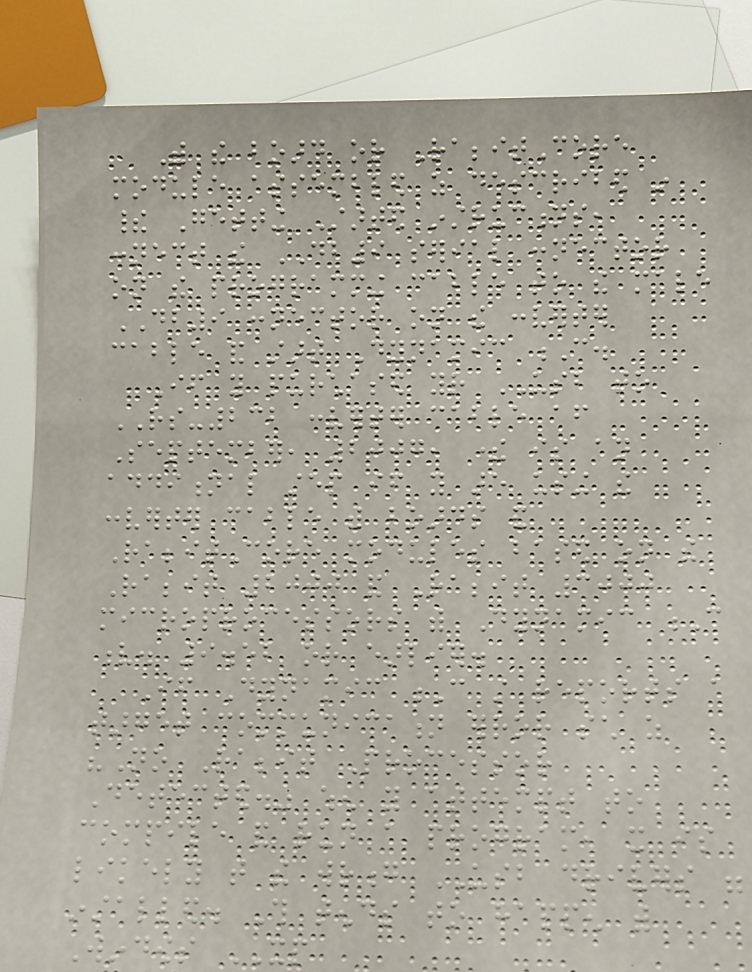With the board or RabbitCore
module assembled as described in
their Getting Started instructions,
connect the DB9 serial connector
on the programming cable to the male
DB9 connector on the converter
cable and start Dynamic C.
If you purchased your USB to
RS-232 converter cable after
September, 2007, there is an
additional step if you are using the
converter cable with boards and
RabbitCore modules based on the
Rabbit 2000 and Rabbit 3000
microprocessors with Dynamic C
v. 9.52 or earlier.
If Dynamic C still reports a
target communication error such as
"No Rabbit Processor
Detected." when you attempt to
compile and run a program, it is
likely that the wrong USB drivers were
installed. This tends to happen with
Windows XP
